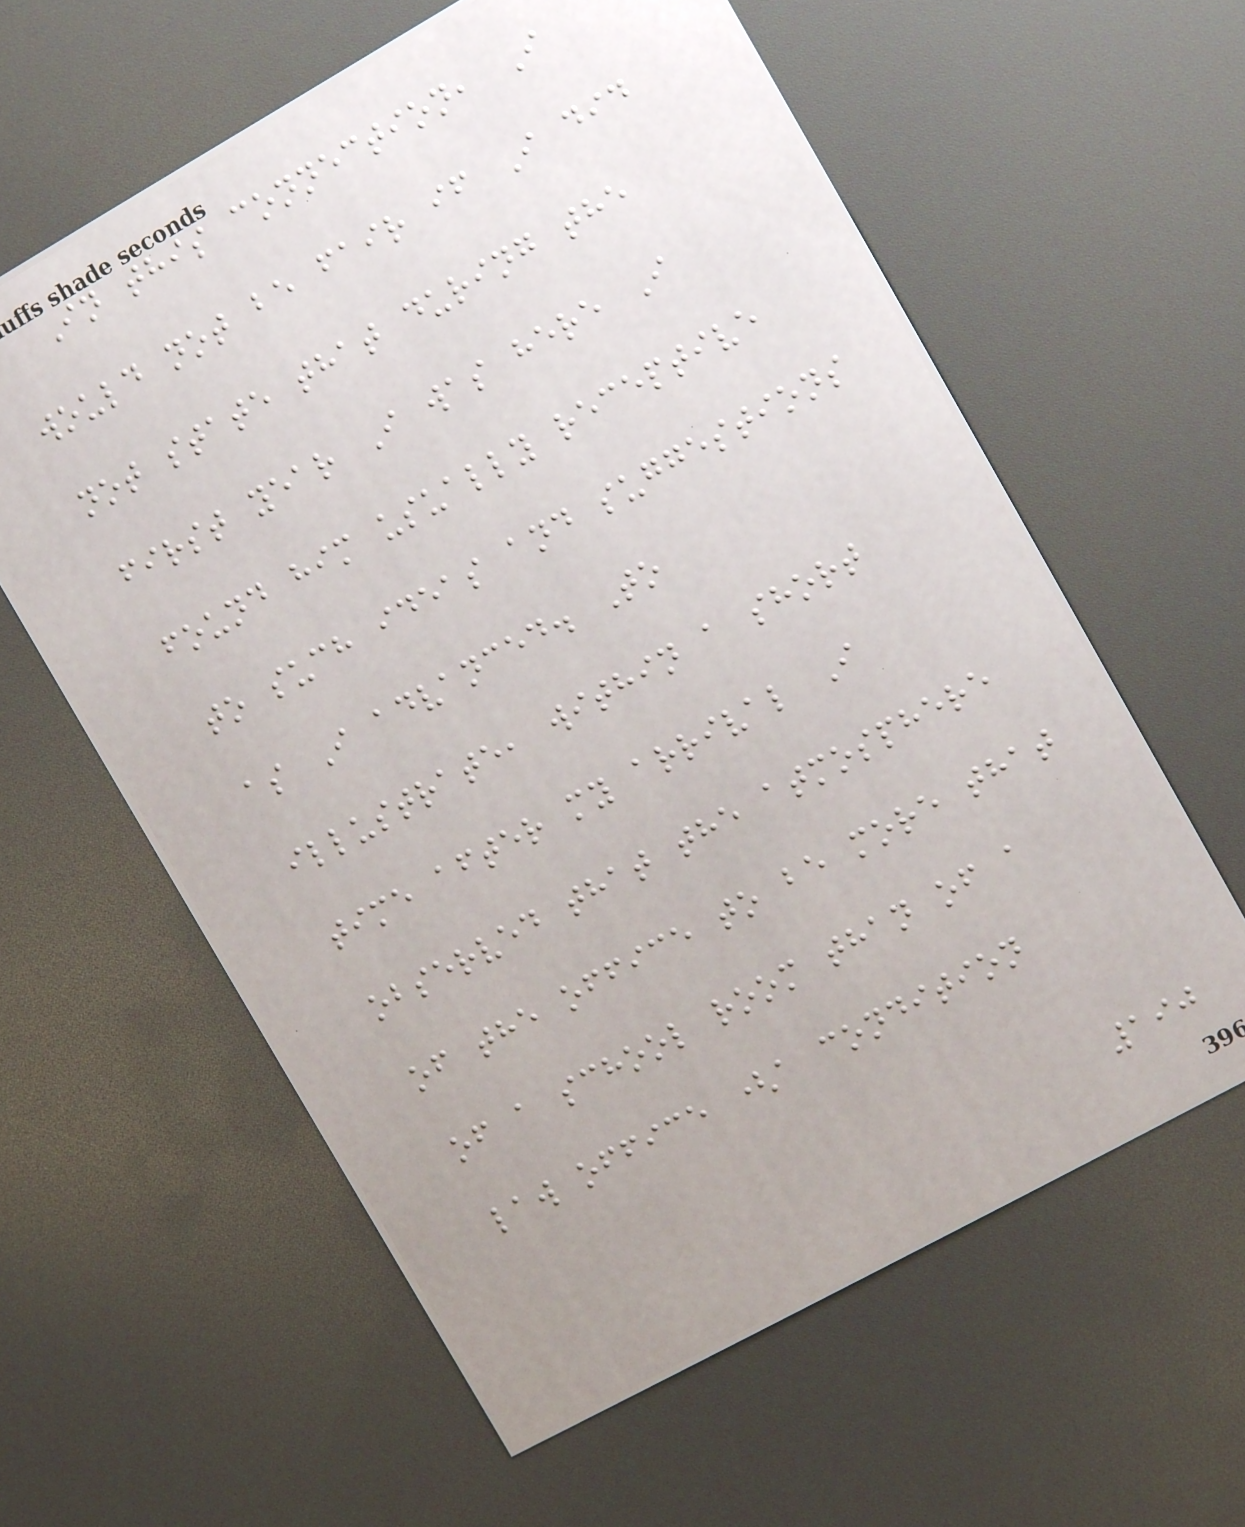In this connection, I
would not be fair if I did
not state that during the
first year I was here I
found him usually receptive
to such ideas and suggestions
as I advanced. To
illustrate, within a short
time after my arrival I
observed that the atmosphere
of the office to be more that
of a school room than of a
law office (a condition
190
